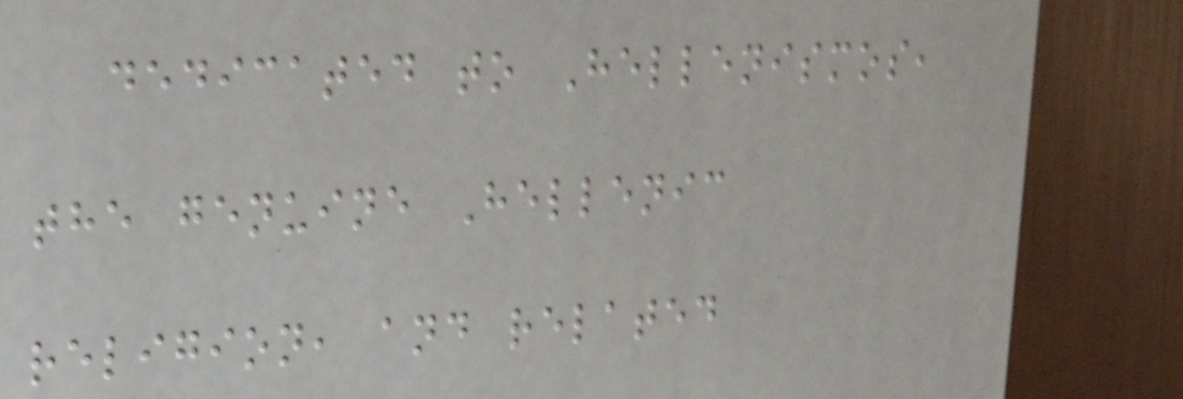dedicated to Hellenismos,
the genuine Hellenic
religion, and related
